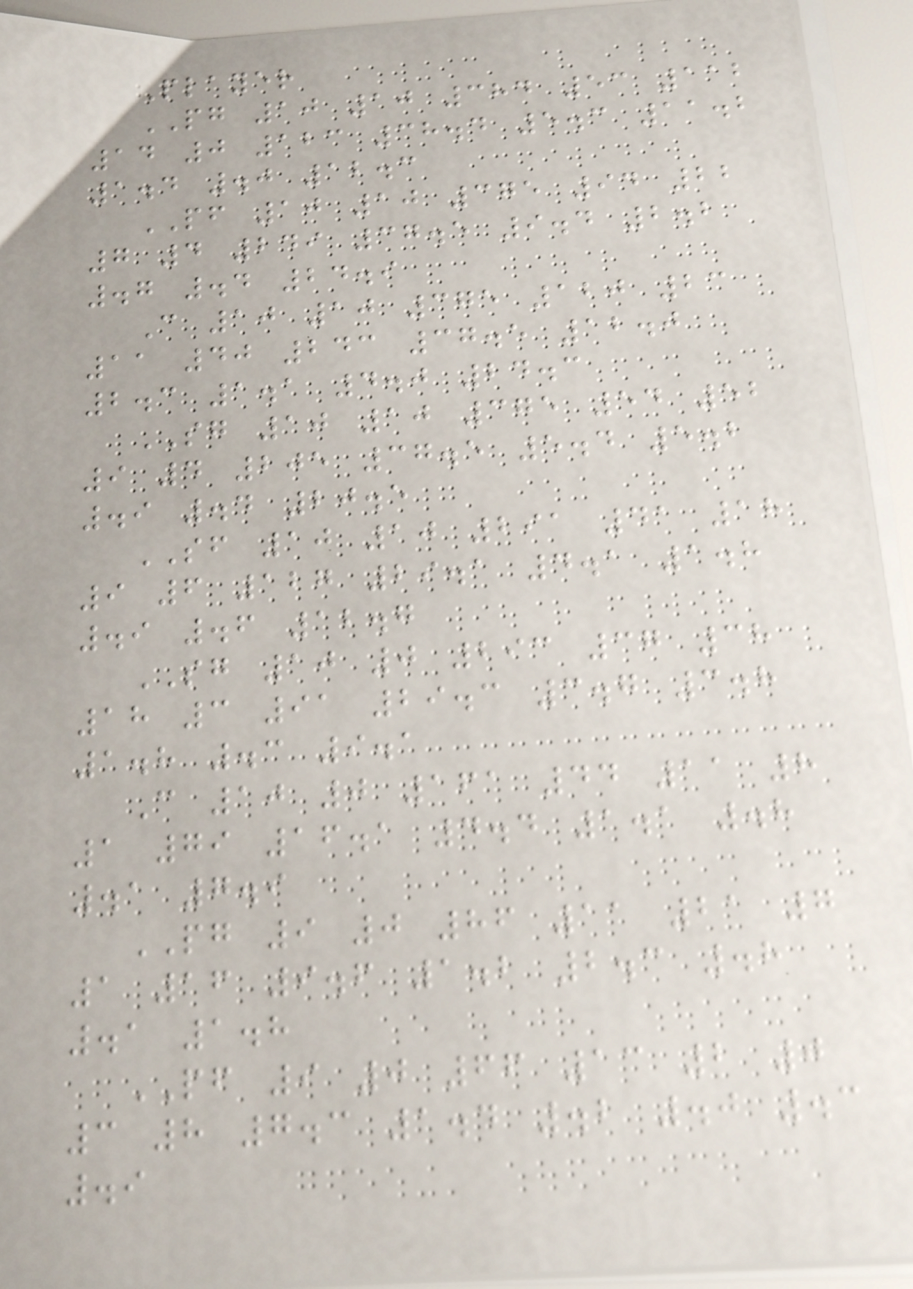Player
PG 10 10 384 53 112
14 0 123 38.4 5.3 11.2
1.4 .0 12.3
PF 10 10 375 94 22
7 4 249 37.5 9.4 2.2
.7 .4 24.9
C 10 10 375 120 23
11 40 243 37.5 12.0
2.3 1.1 4.0 24.3
SG 10 10 375 54 52
9 4 205 37.5 5.4 5.2
.9 .4 20.5
SF 10 10 291 41 18
9 6 127 29.1 4.1 1.8
.9 .6 12.7
SG 10 0 293 37 38
18 3 91 29.3 3.7 3.8
1.8 .3 9.1
C 10 0 161 44 11 8
1 79 16.1 4.4 1.1 .8
.1 7.9
PG 9 0 86 11 21 7
1 16 9.6 1.2 2.3 .8
.1 1.8
PF 9 0 66 13 2 0
3 8 7.3 1.4 .2 .0 .3
.9
